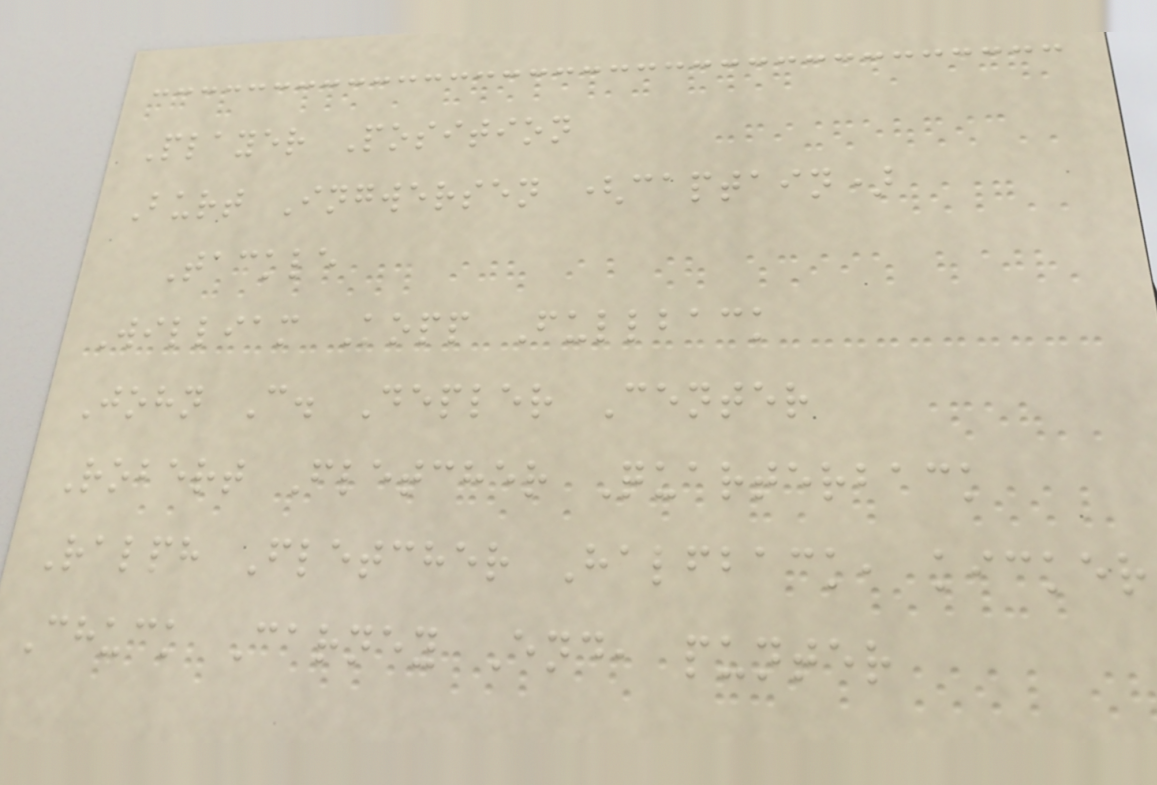Player Position
Burt Ingwersen (captain)
Tackle
William Kopp Fullback
John C. Depler Center
Robert Fletcher Quarterback
Ralph Fletcher Halfback, kicker
Chuck Carney End, punter
